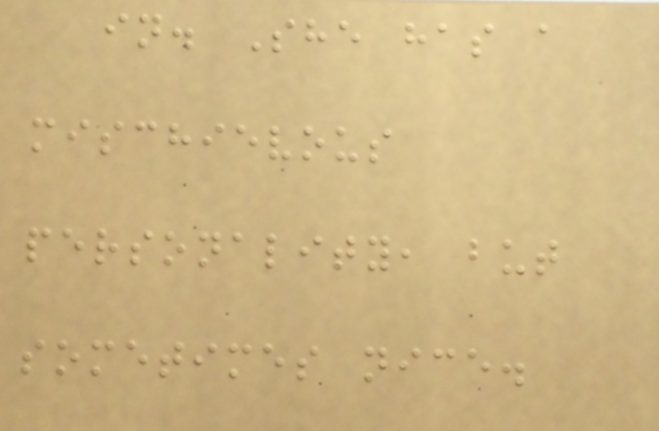in. She has a
mischievous
personality, but
sometimes nice.
